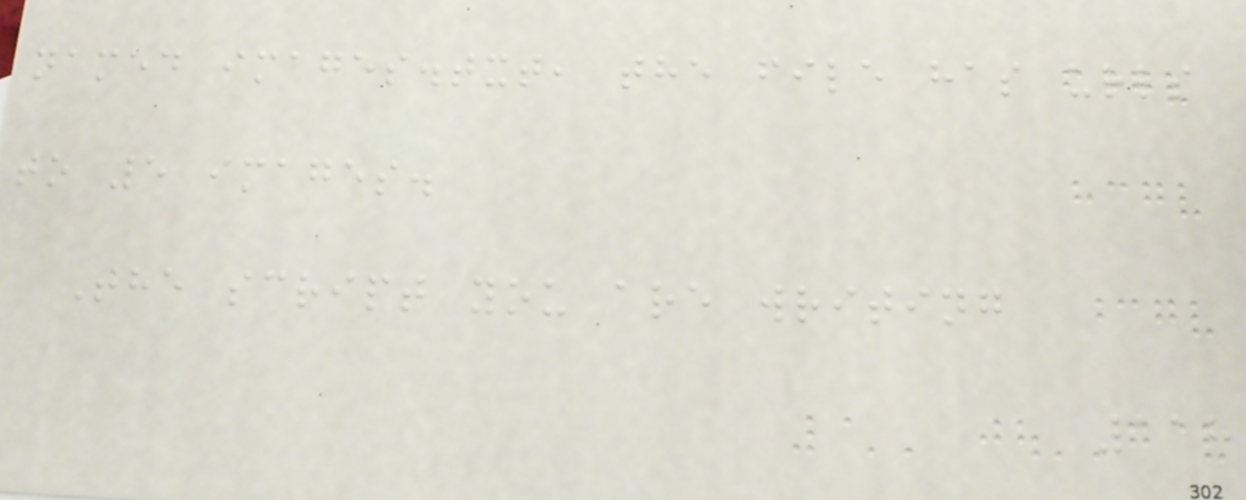named images.txt, the file has urls
to 5 images.
The script you are writing
118
